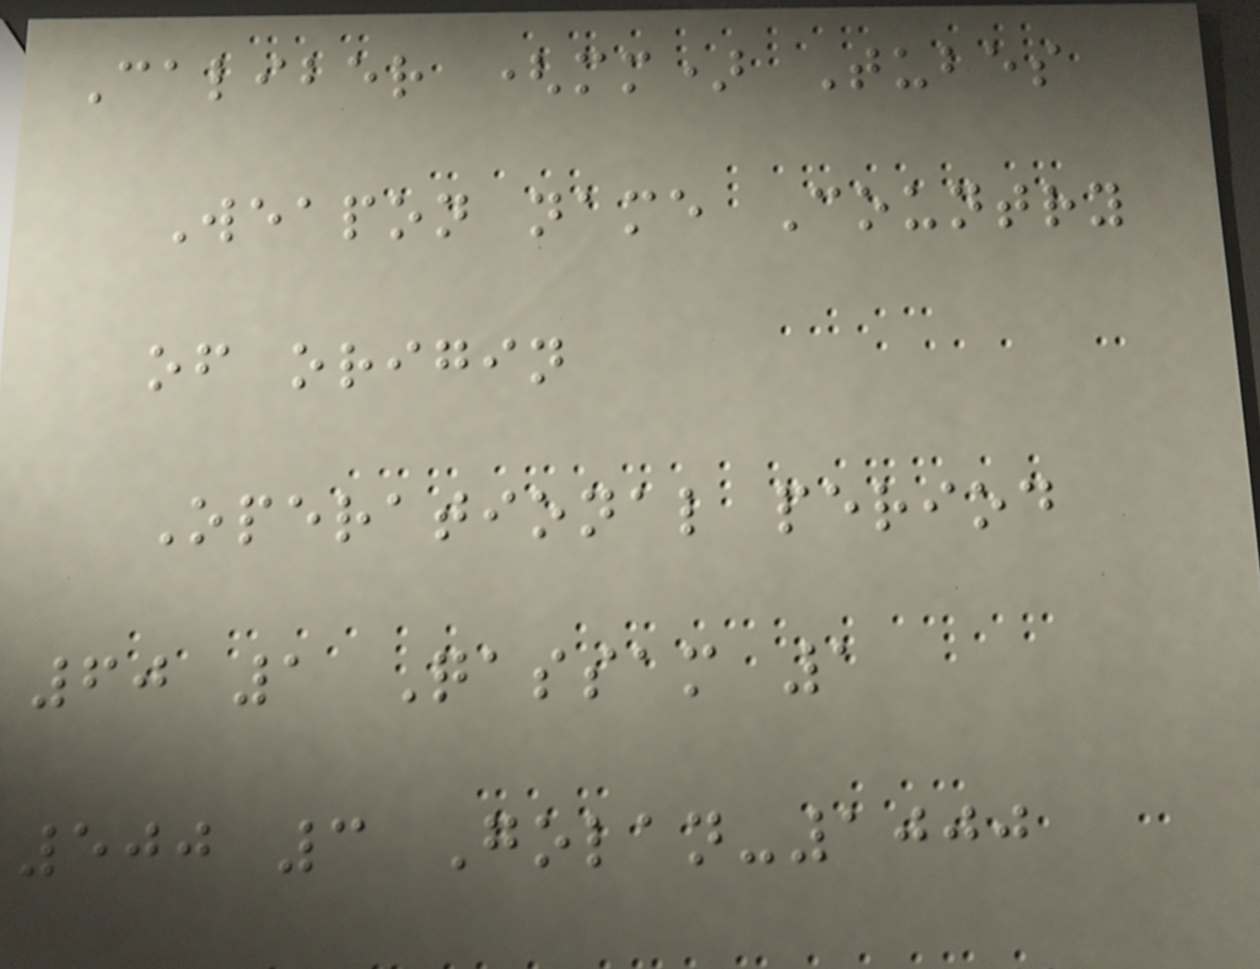Caliber (mm) Tubes
Weapon name Country
of origin
Operational period
60 1 Qassam 1
500 3 Golan-1000
